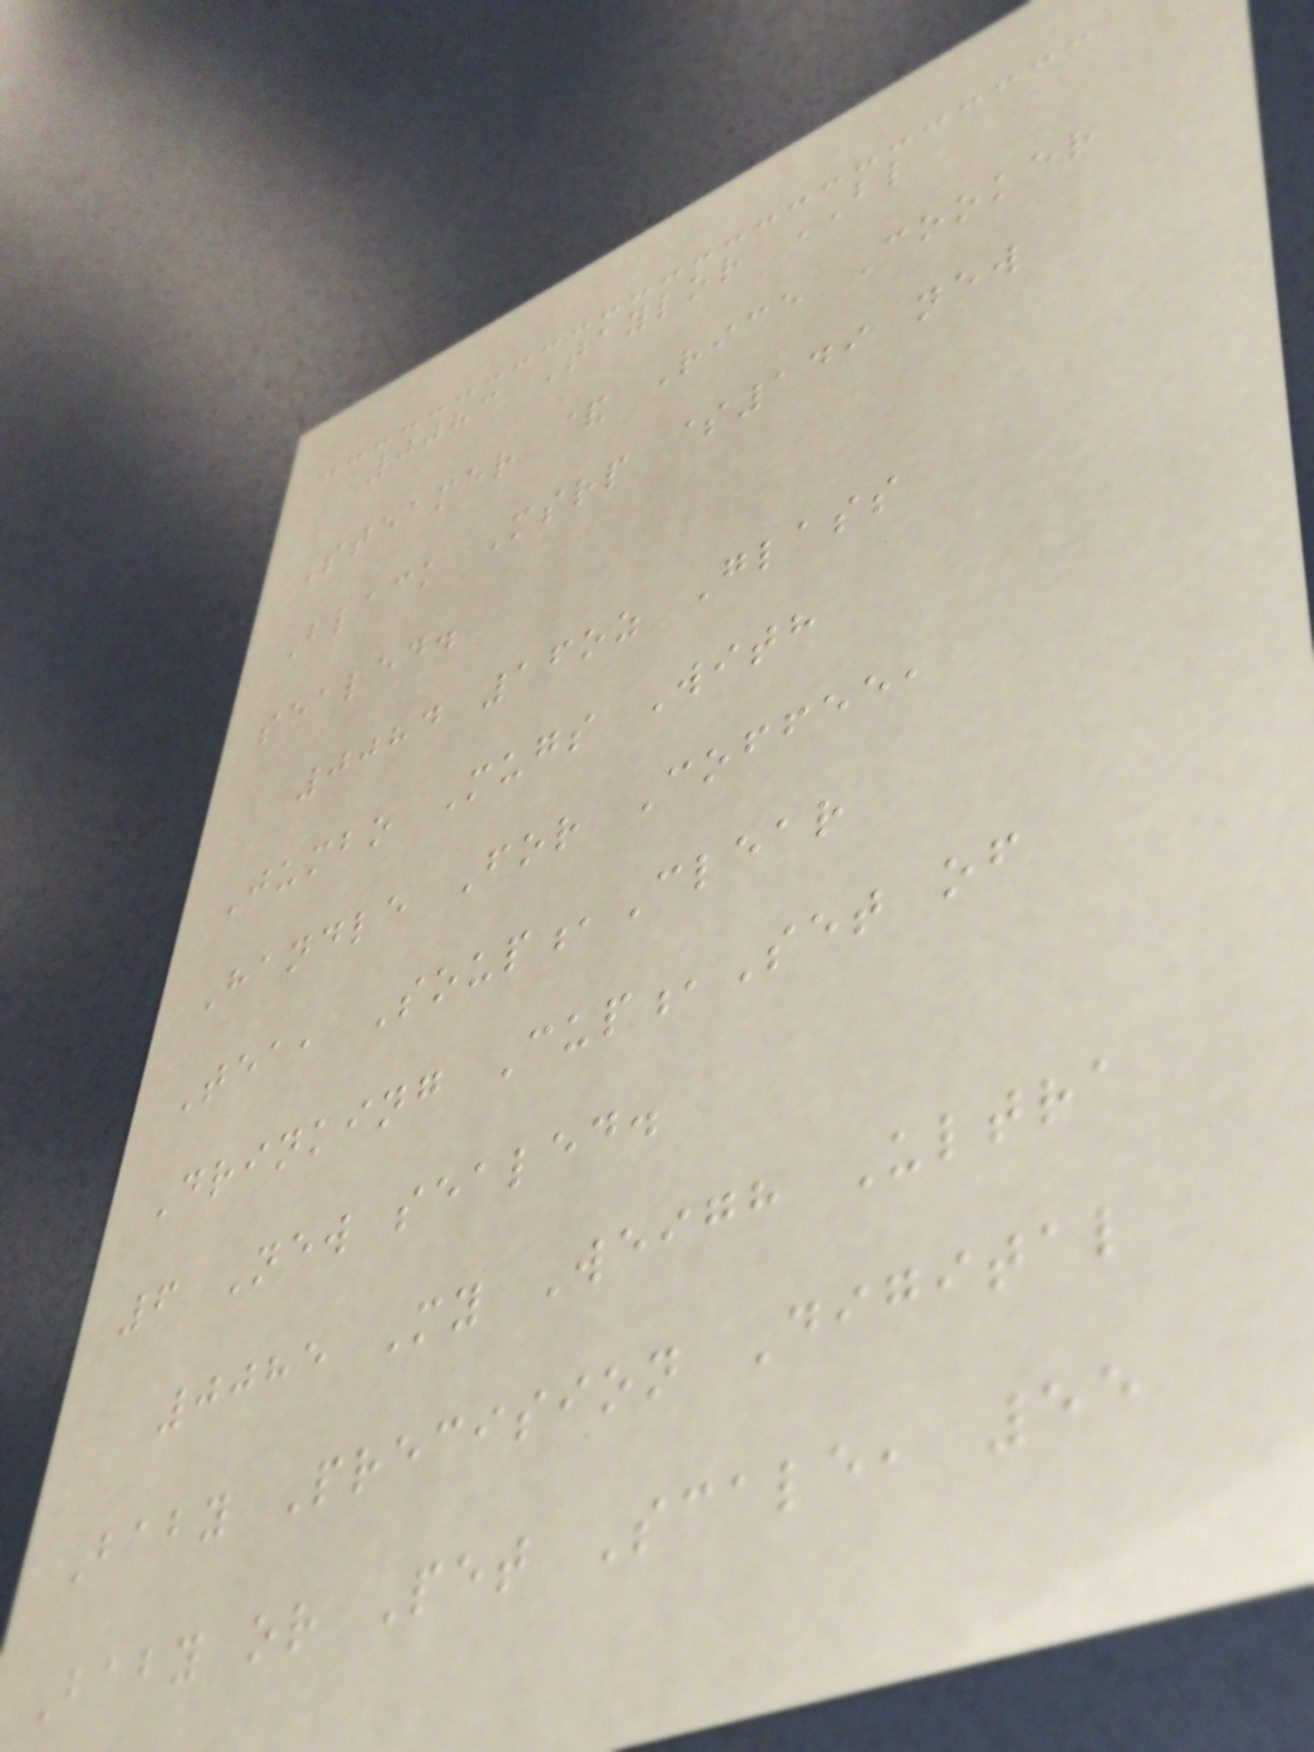0083 Taylor BL
Steamer & Rice Cooker
Black Msrp $149 new
sealed.
0084 16oz Glass
Jumbo Mugs With
Handle For Coffee,
Tea, Soup,Clear
Drinking Cup,Set of
6 New sealed.
0085 My Weigh Ultra
Baby Precision Digital
Baby or Pet Scale, 55
